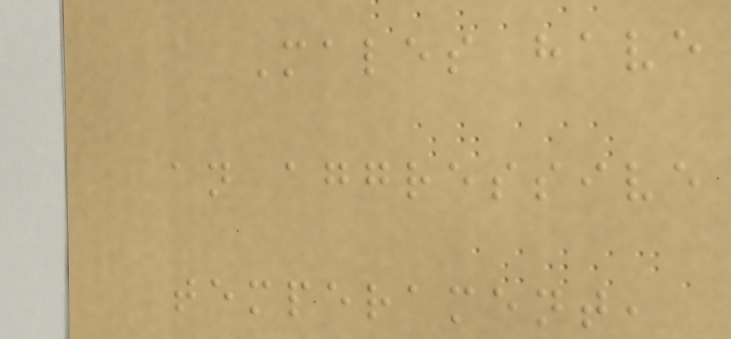Males have
an aggressive
temperament,
